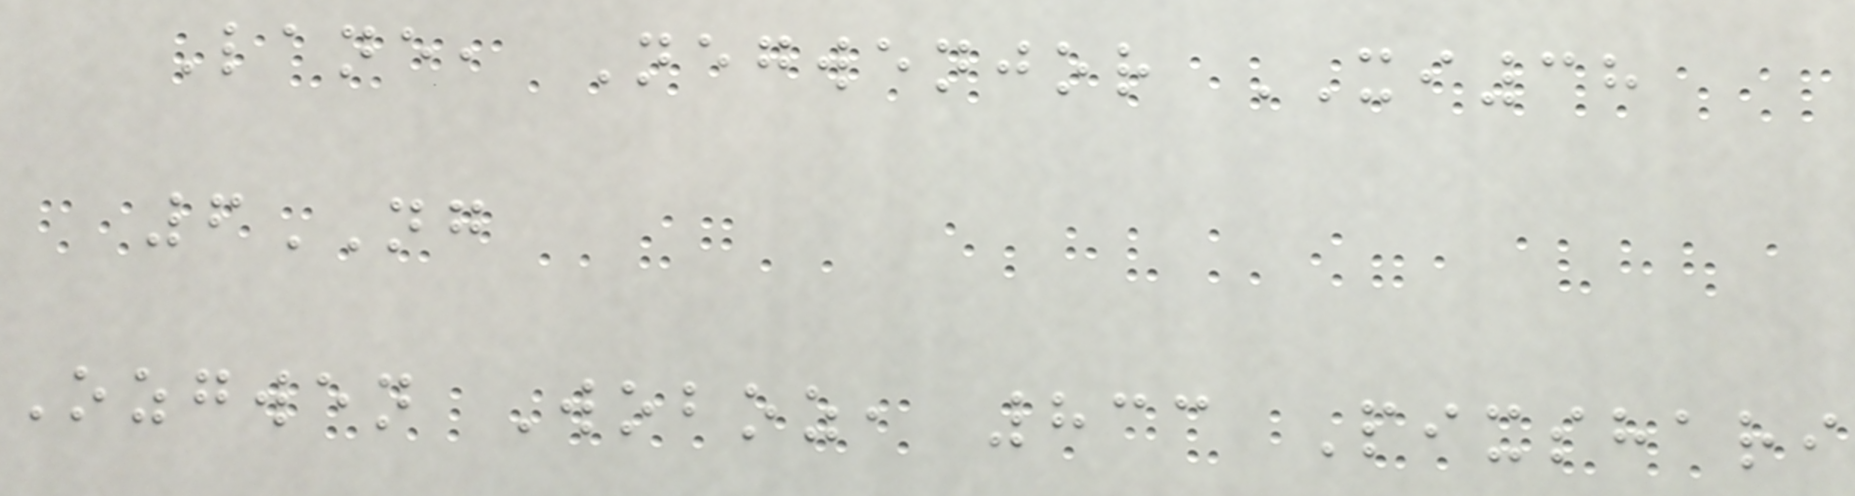Lane, Negwenjor XI38
6NG
Ozgwen Woboz, 833 Pixshari
